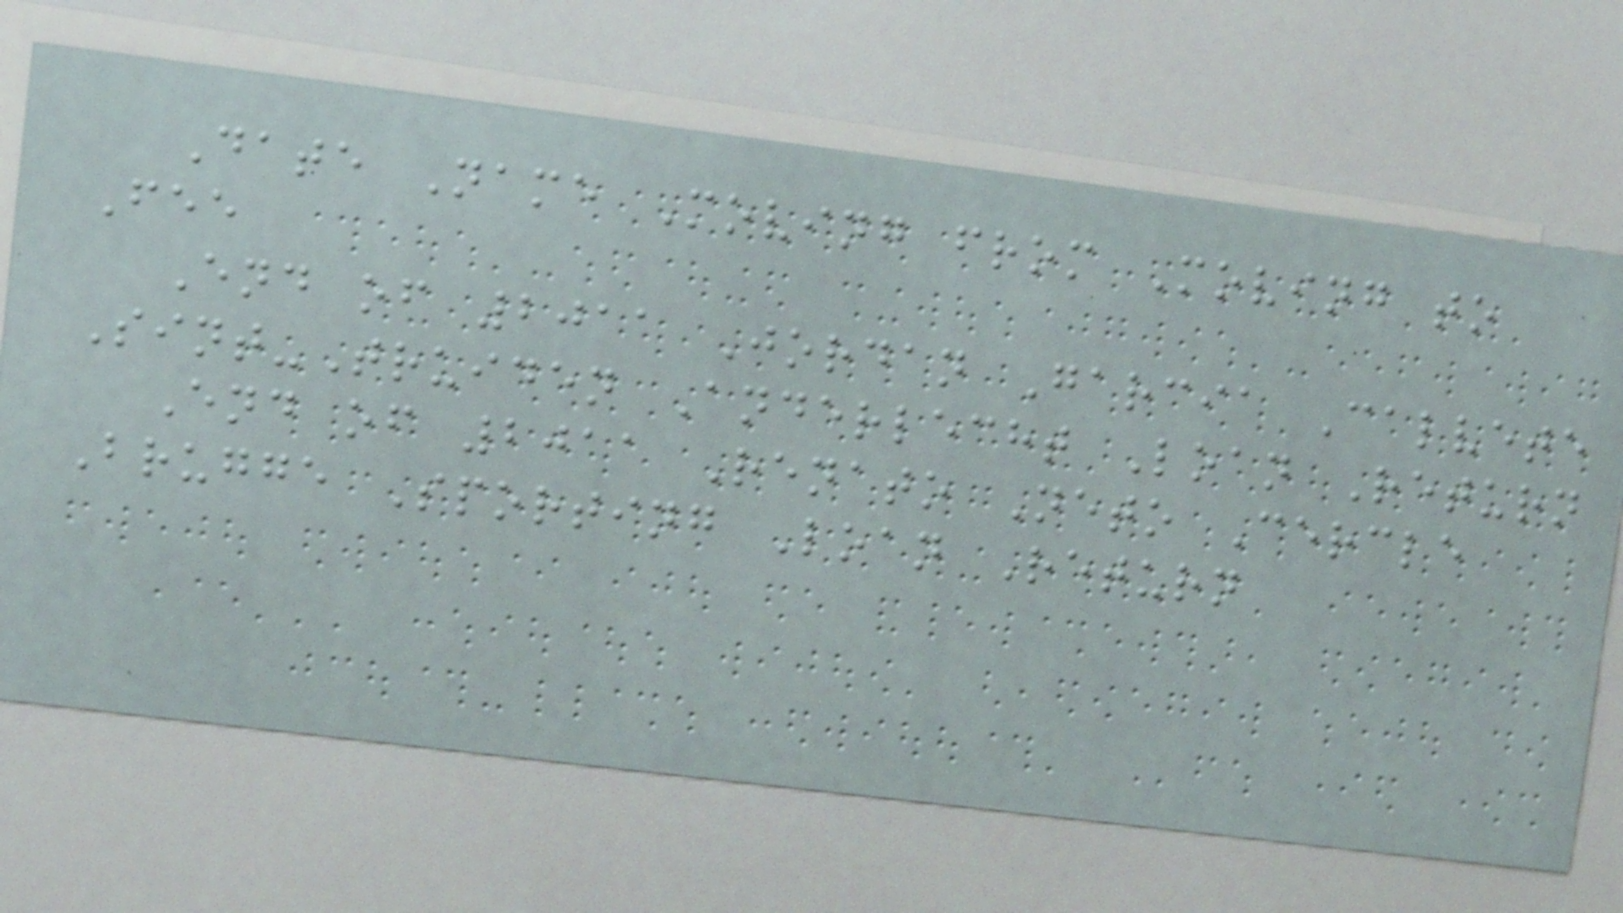Date Name Moving from Moving to
Fee
End of 2011 Jordan Garcia Calvete
Sint-Truiden Anderlecht Loan Return
End of 2011 Renato Neto Cercle
Brugge Sporting Loan Return
